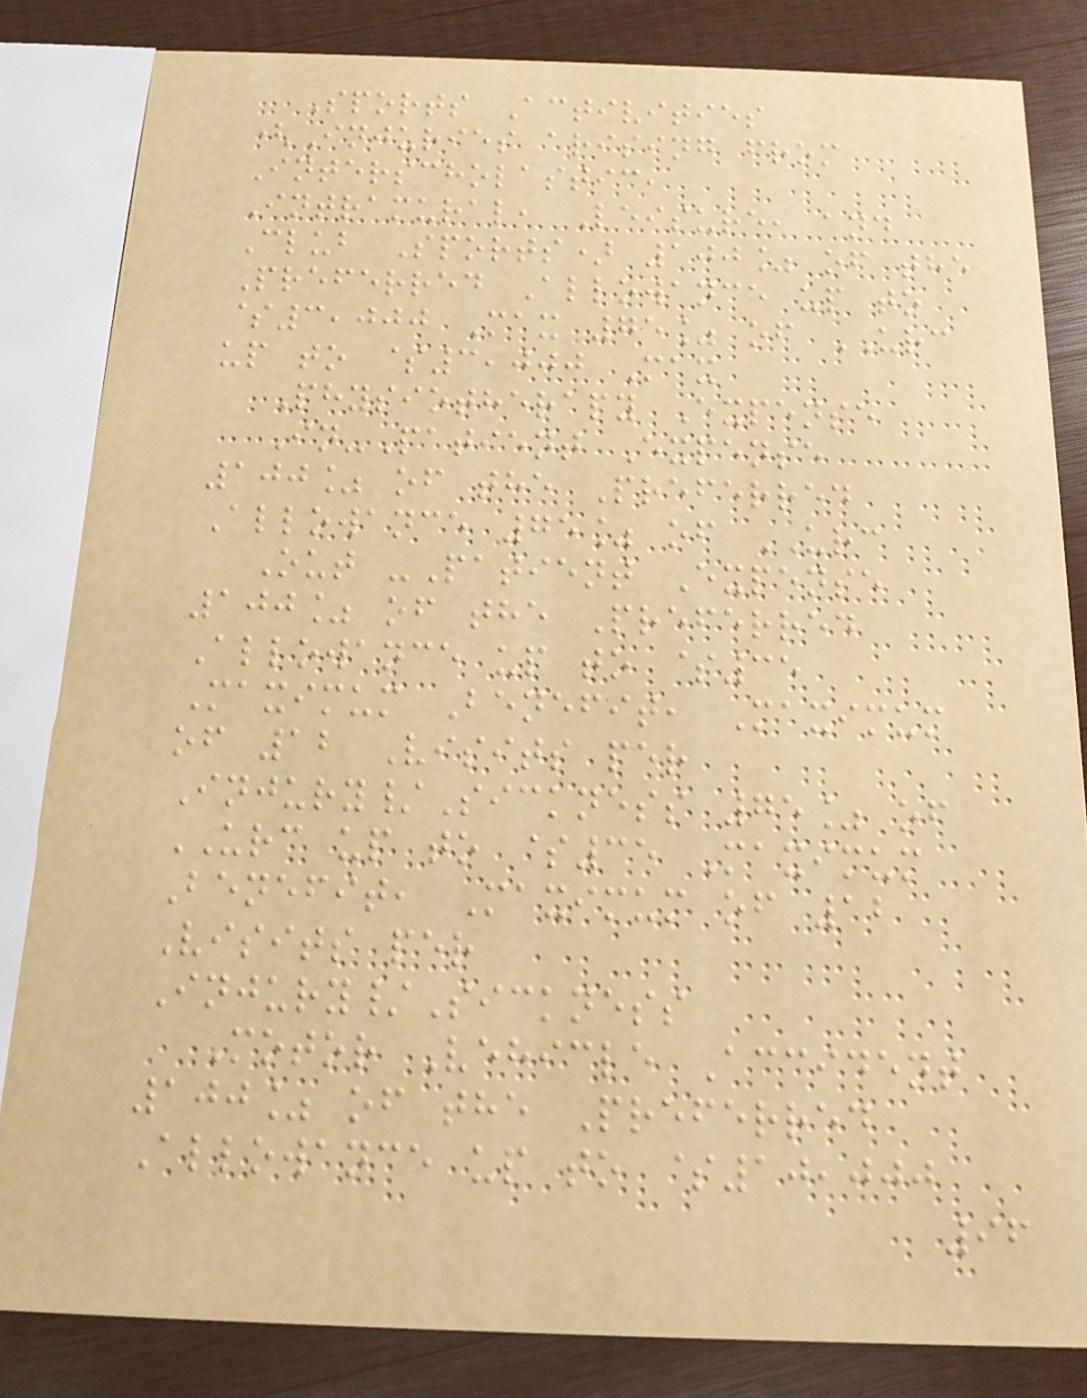Sports Activities
(Injuries arising from
Interscholastic,
Intramural, Leisure, and
Club Sports) 100% of the
Preferred Allowance up to
$3,000 Max 75% of URC
up to $3,000 Max
Physiotherapy Expense
In-Patient Expense
100% of the Preferred
Allowance 75% of URC
Out -Patient Expense
100% of the Preferred
Allowance up to $35
Maximum Benefit, Maximum
of 12 Visits per
Injury/Sickness 75% of
URC up to $35 Maximum
Benefit, Maximum of 12
Visits per
Injury/Sickness
Motor Vehicle Accident
100% of the Preferred
Allowance up to $10,000
96
